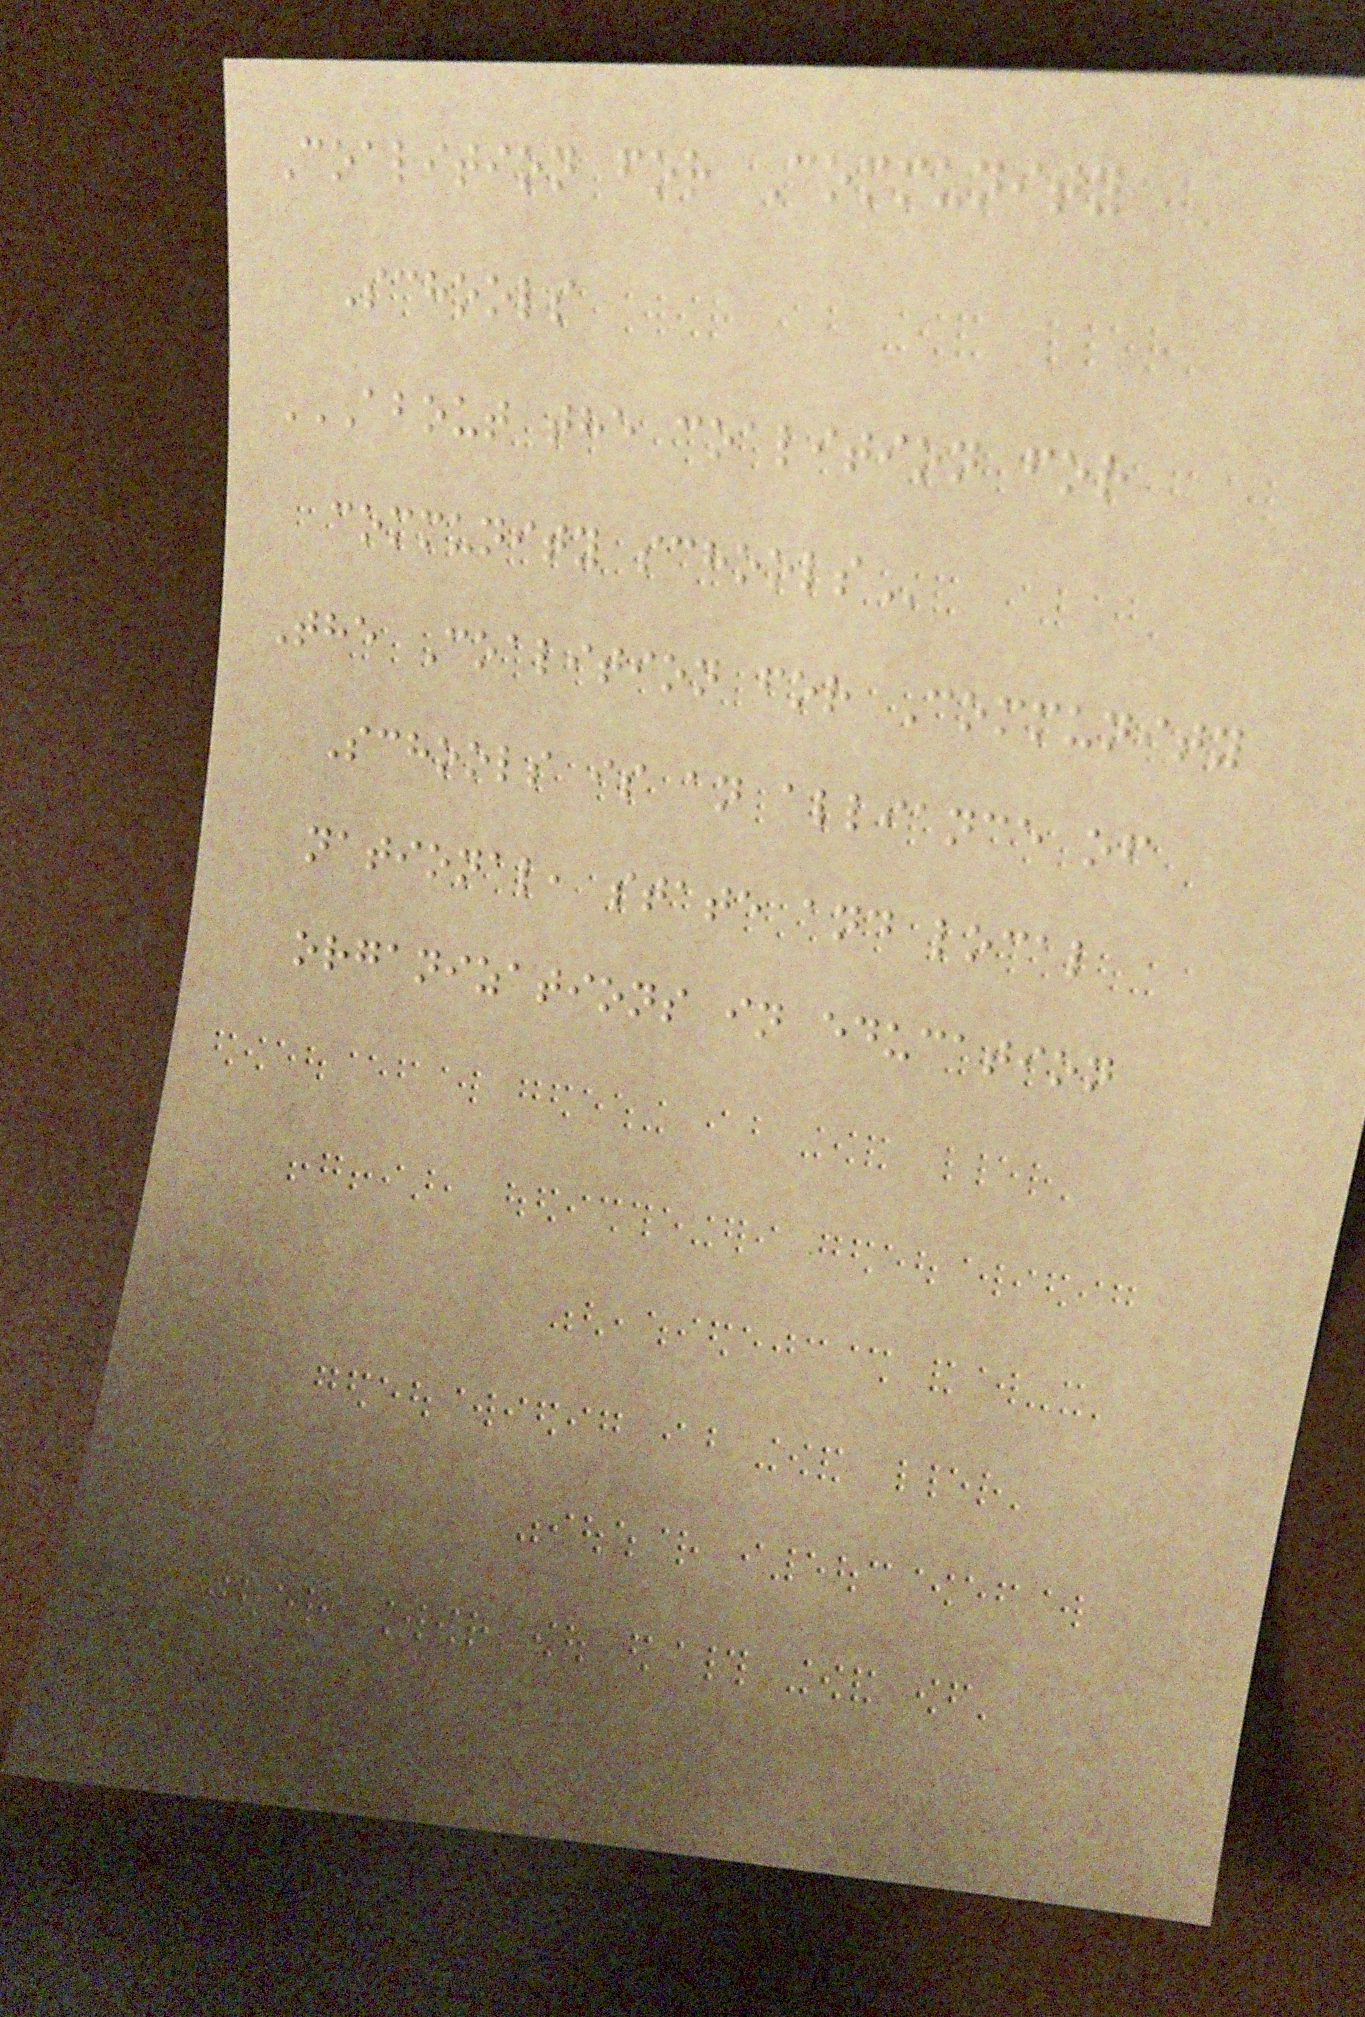Coalition for Community
Schools
ABOUT THE COALITION FOR
COMMUNITY SCHOOLS
The Coalition for Community
Schools is an alliance of
national, state and local
organizations in education
